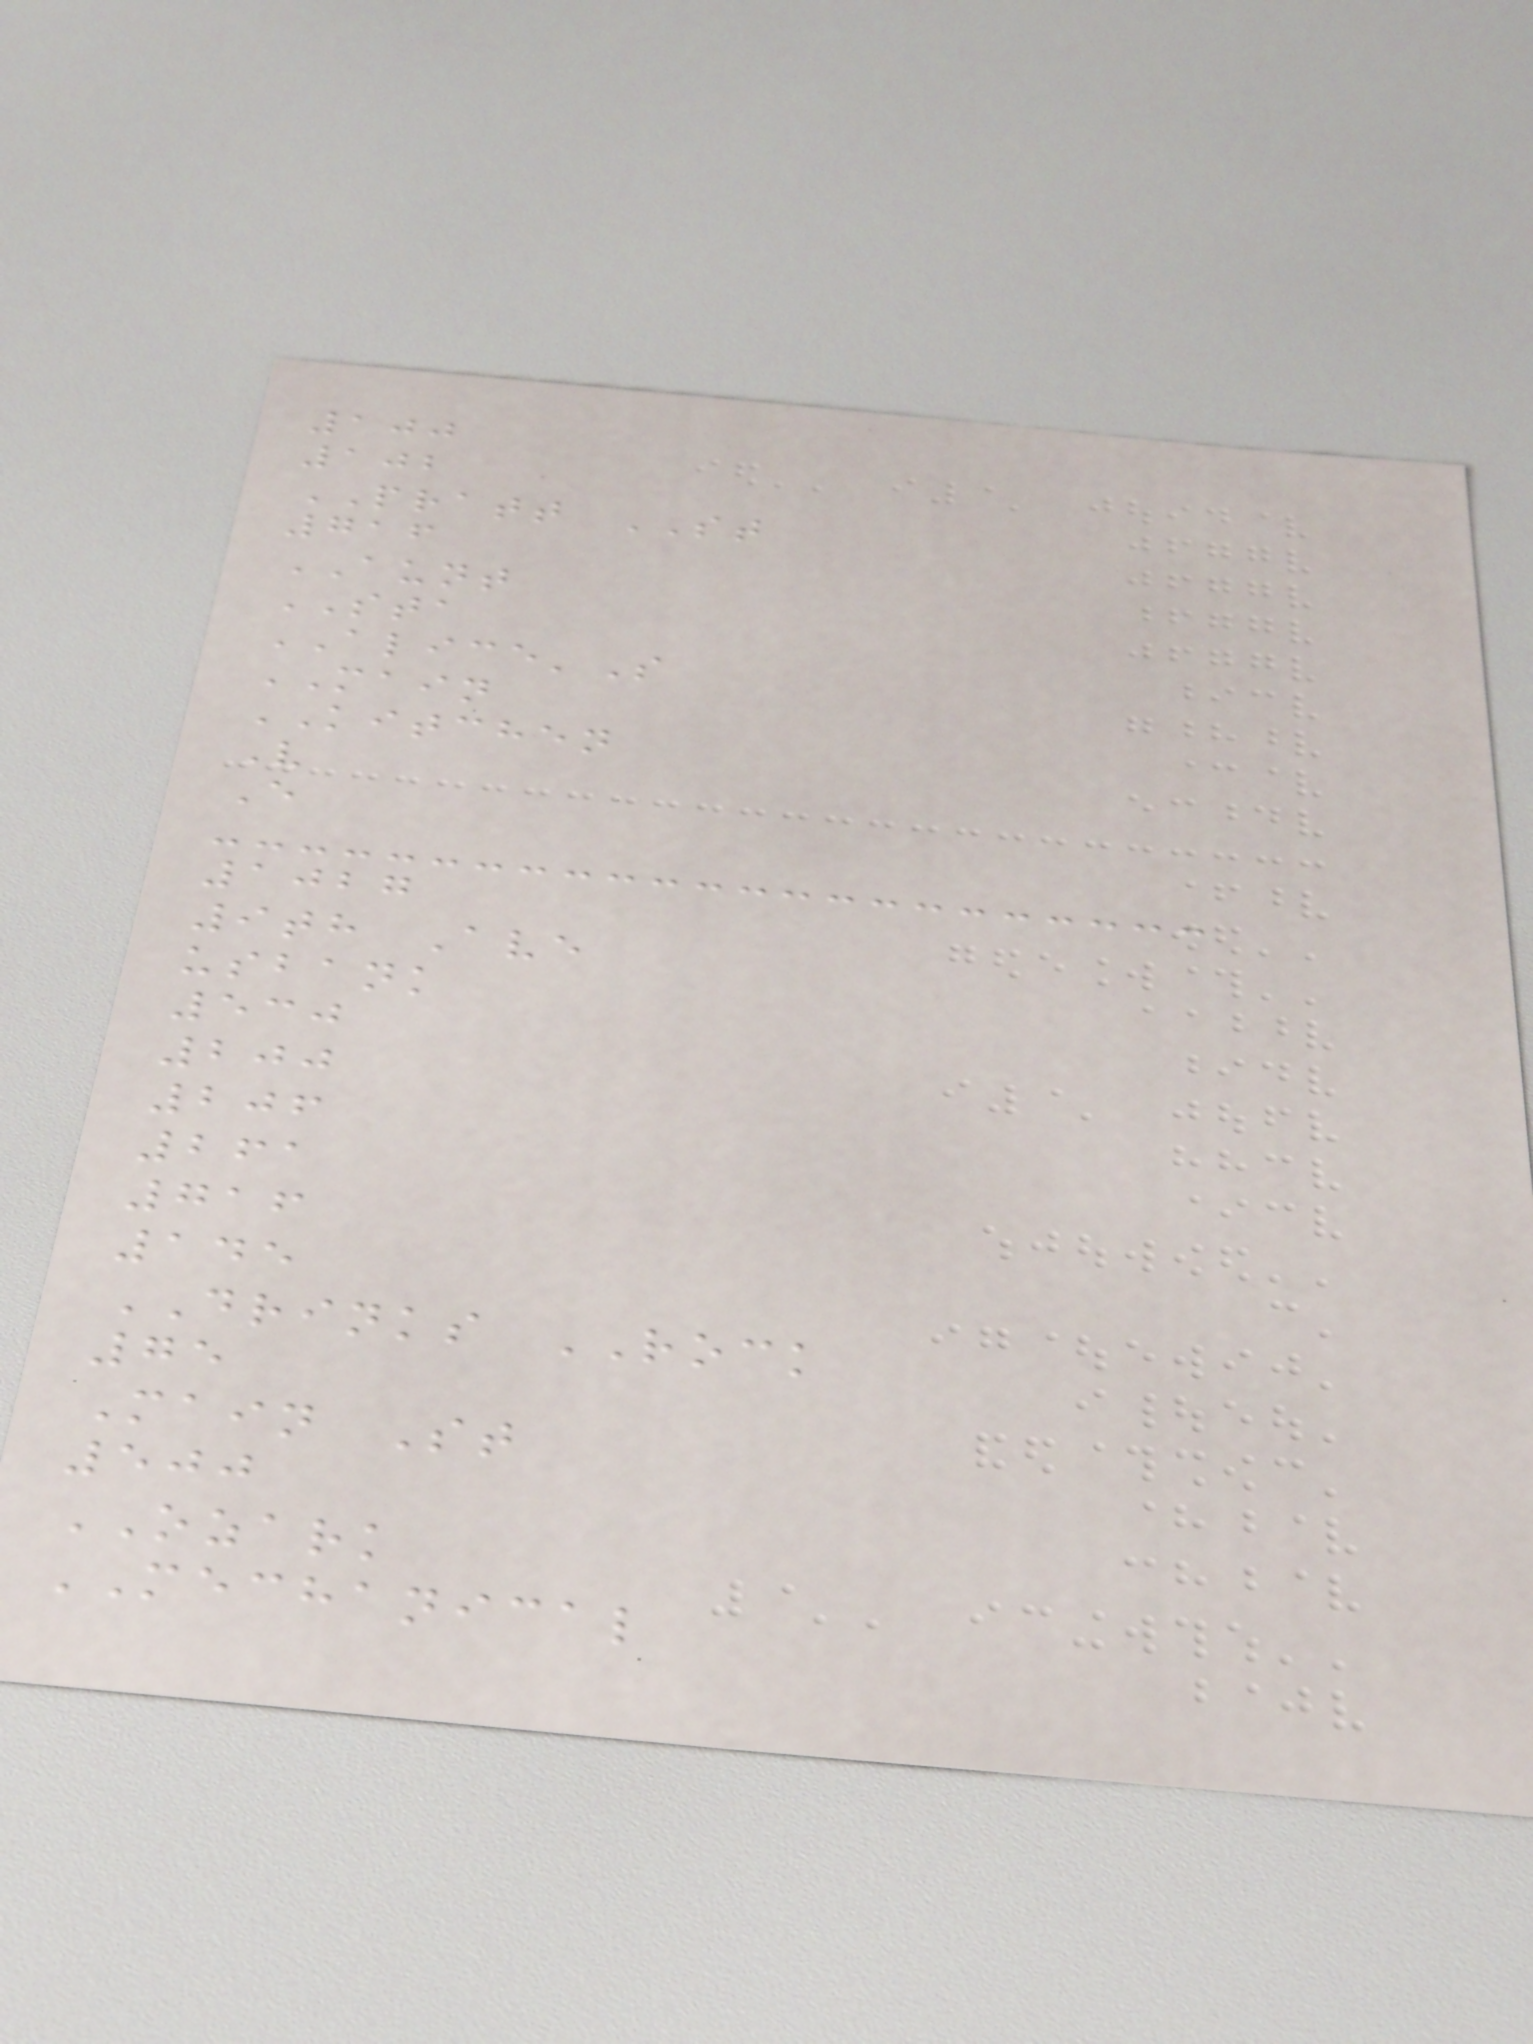100
102
PRATT ST
716
AUNT
STA
ALICE'S
MAIN
KITCHEN
V
E
1027
9th Ave
usbank
530
200
206
261
716
145
DRINKS ROCK
75
Main St
500
OZARK
MECHANICAL
